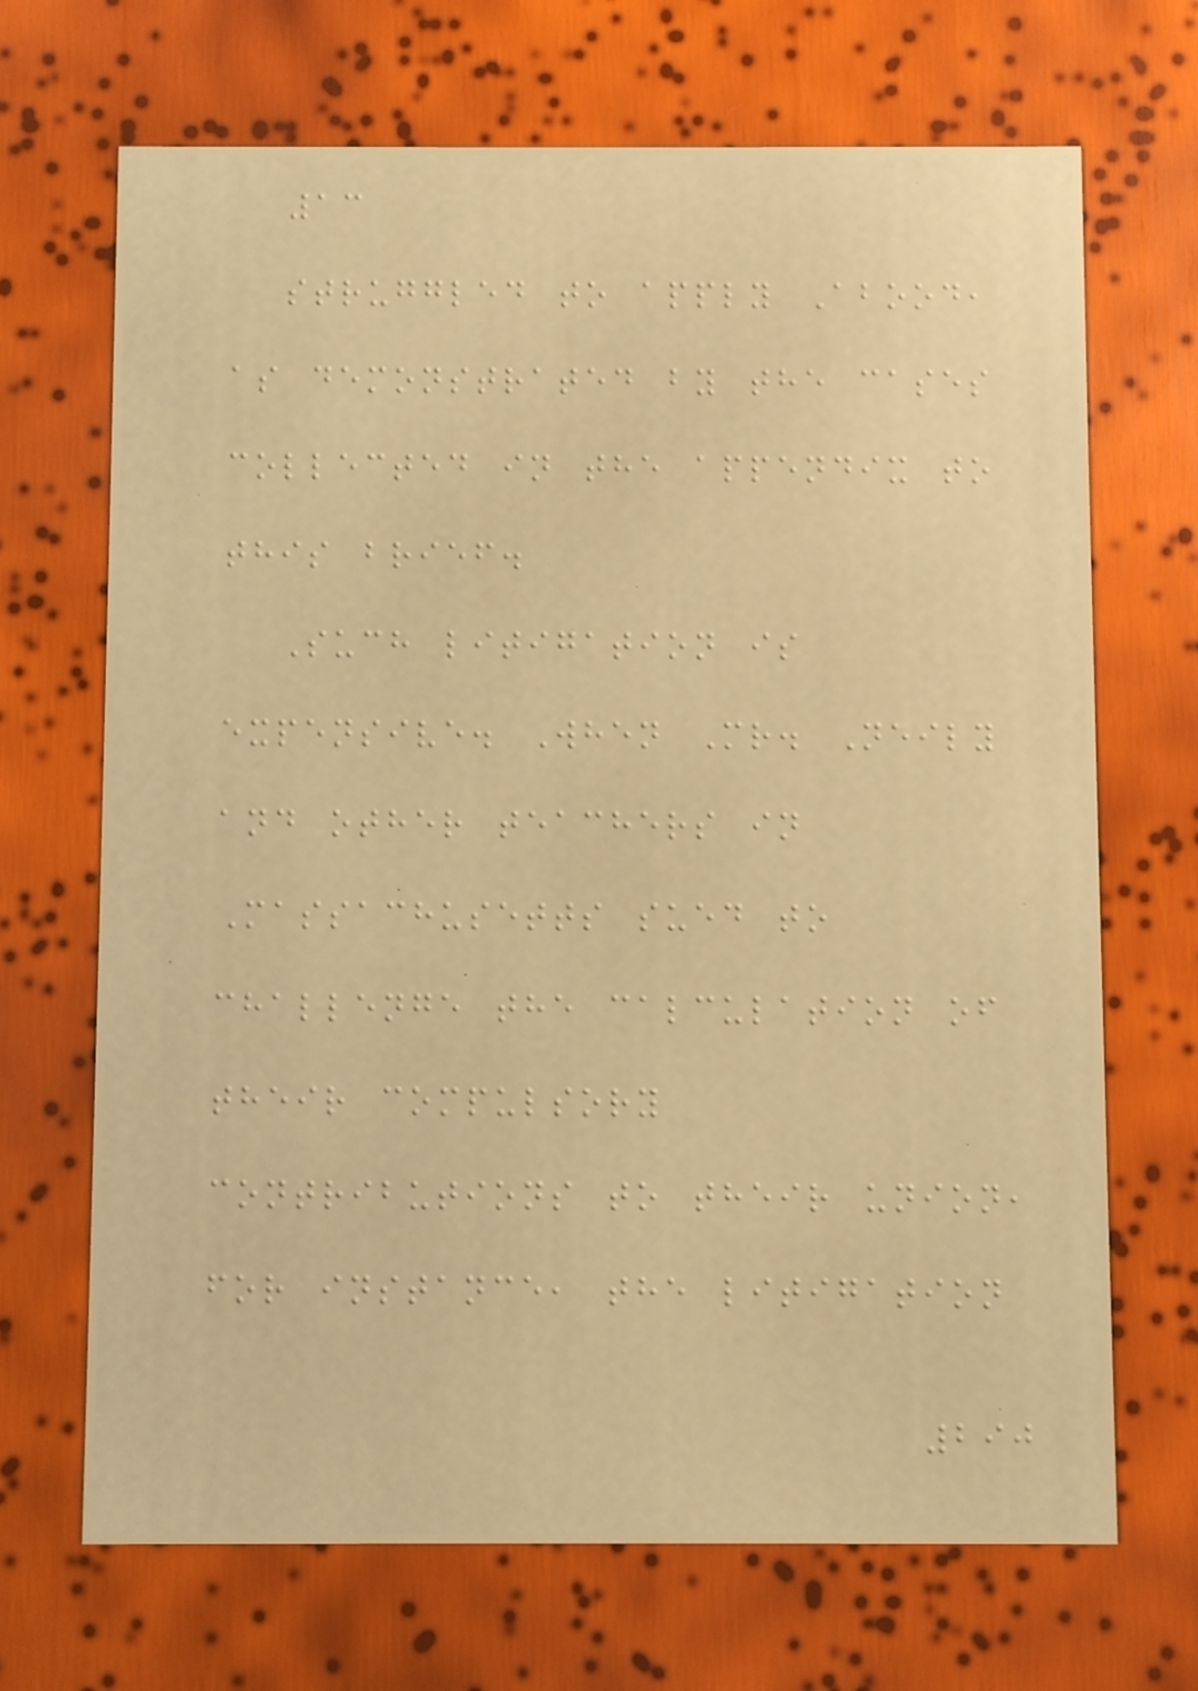13
struggled to apply Abood,
as demonstrated by the cases
collected in the appendix to
this brief.
Such litigation is
expensive. When Mr. Neily
and other teachers in
Massachusetts sued to
challenge the calculation of
their compulsory
contributions to their union,
for instance, the litigation
290
